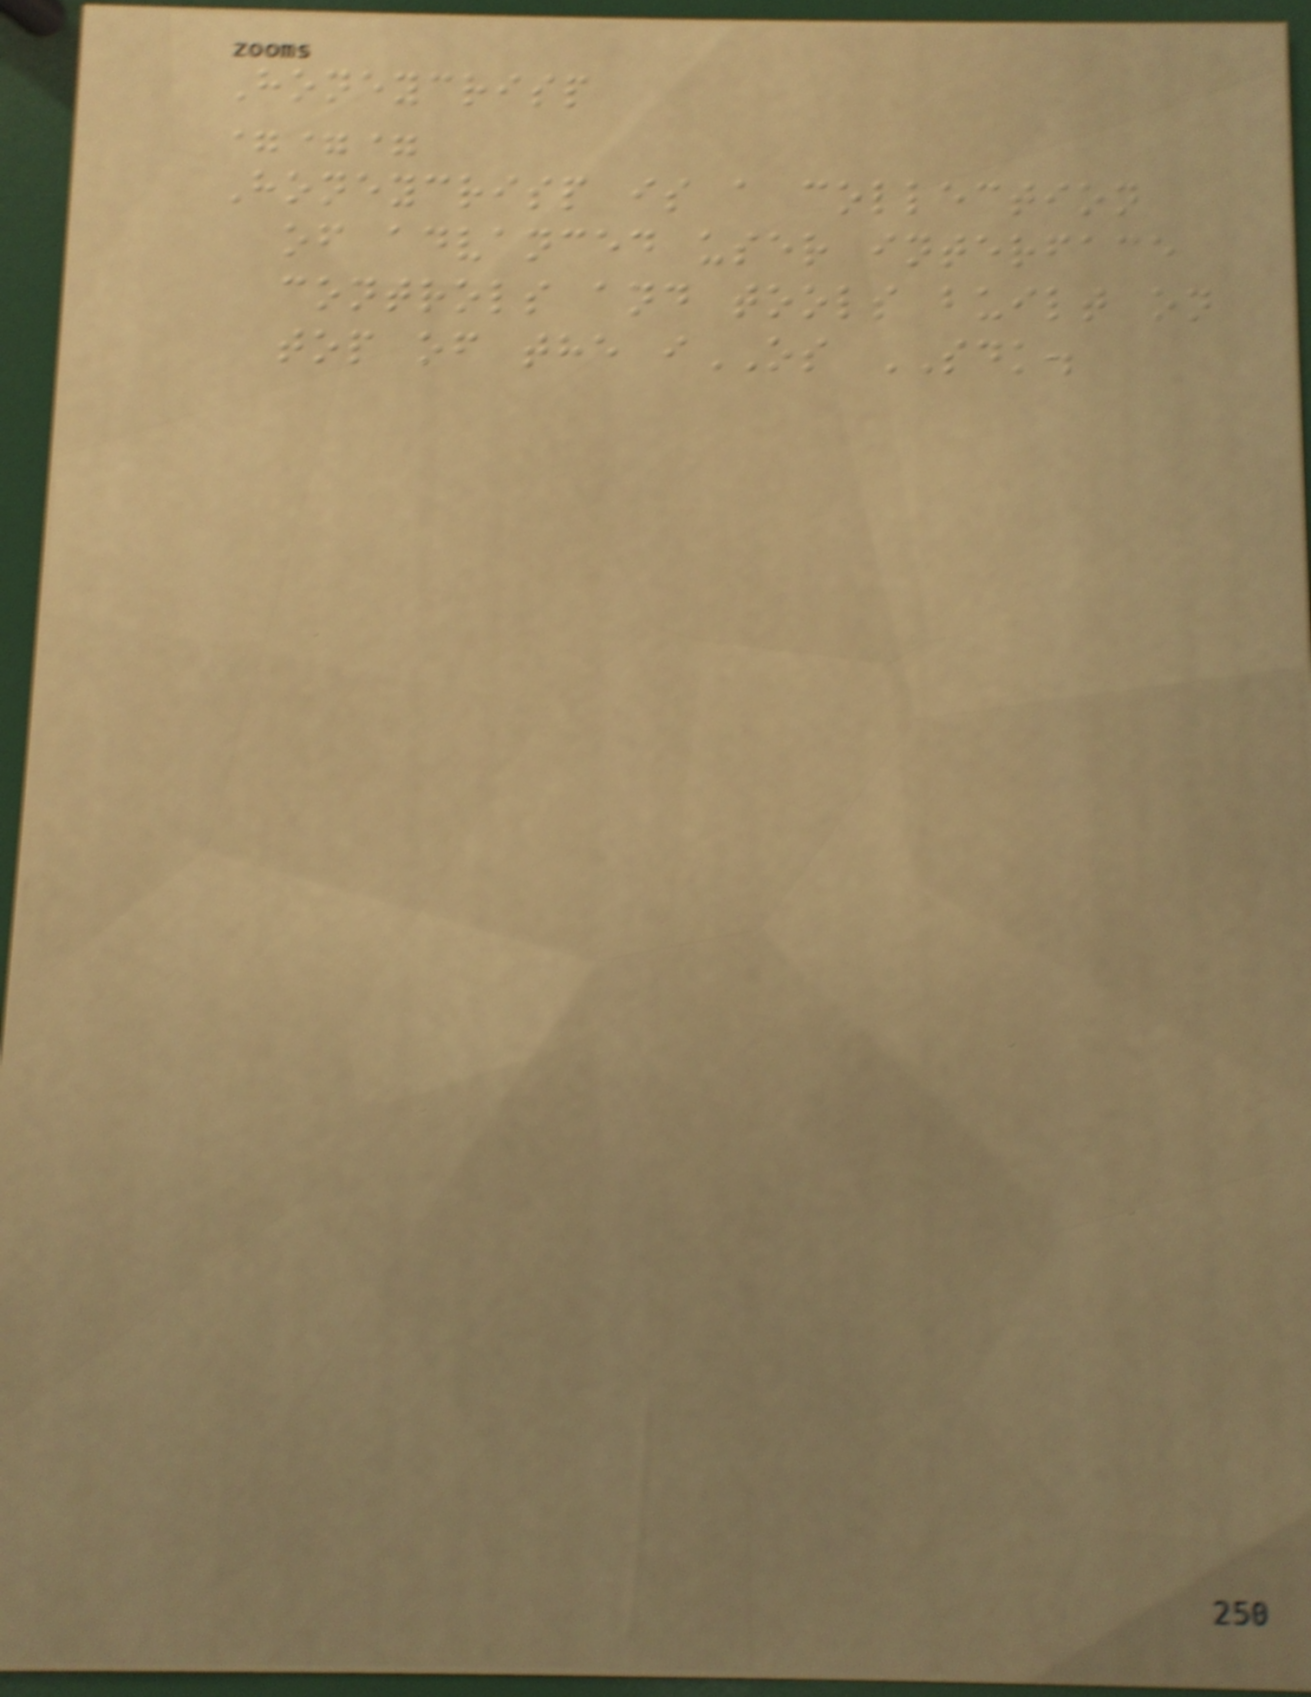Honeycrisp
===
Honeycrisp is a collection
of advanced user interface
controls and tools built on
top of the iOS SDK.
